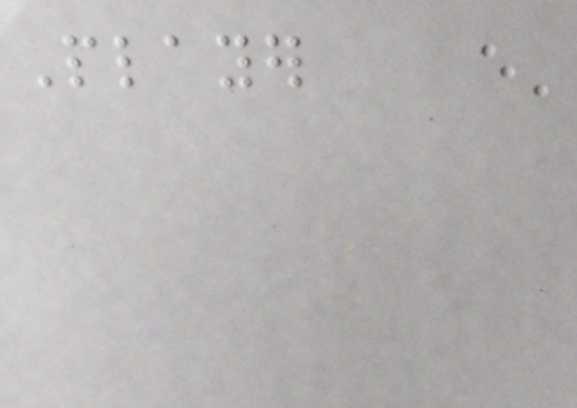Player
